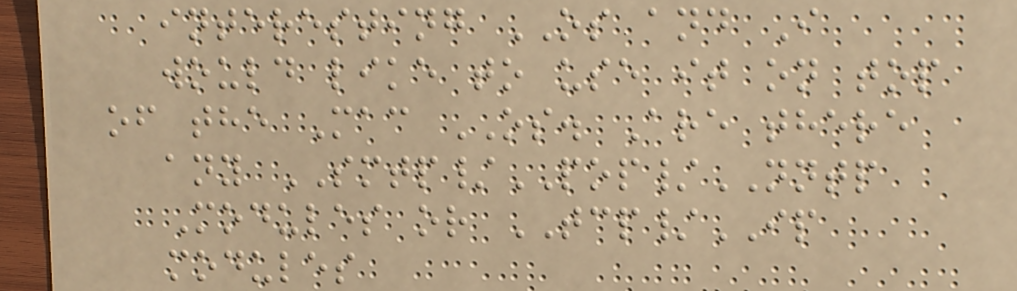interesting OS and I
would like to use it on top
of the Mac OS. Are there
any SMTP/POP/NNTP
Modules or TCP/IP
modules
